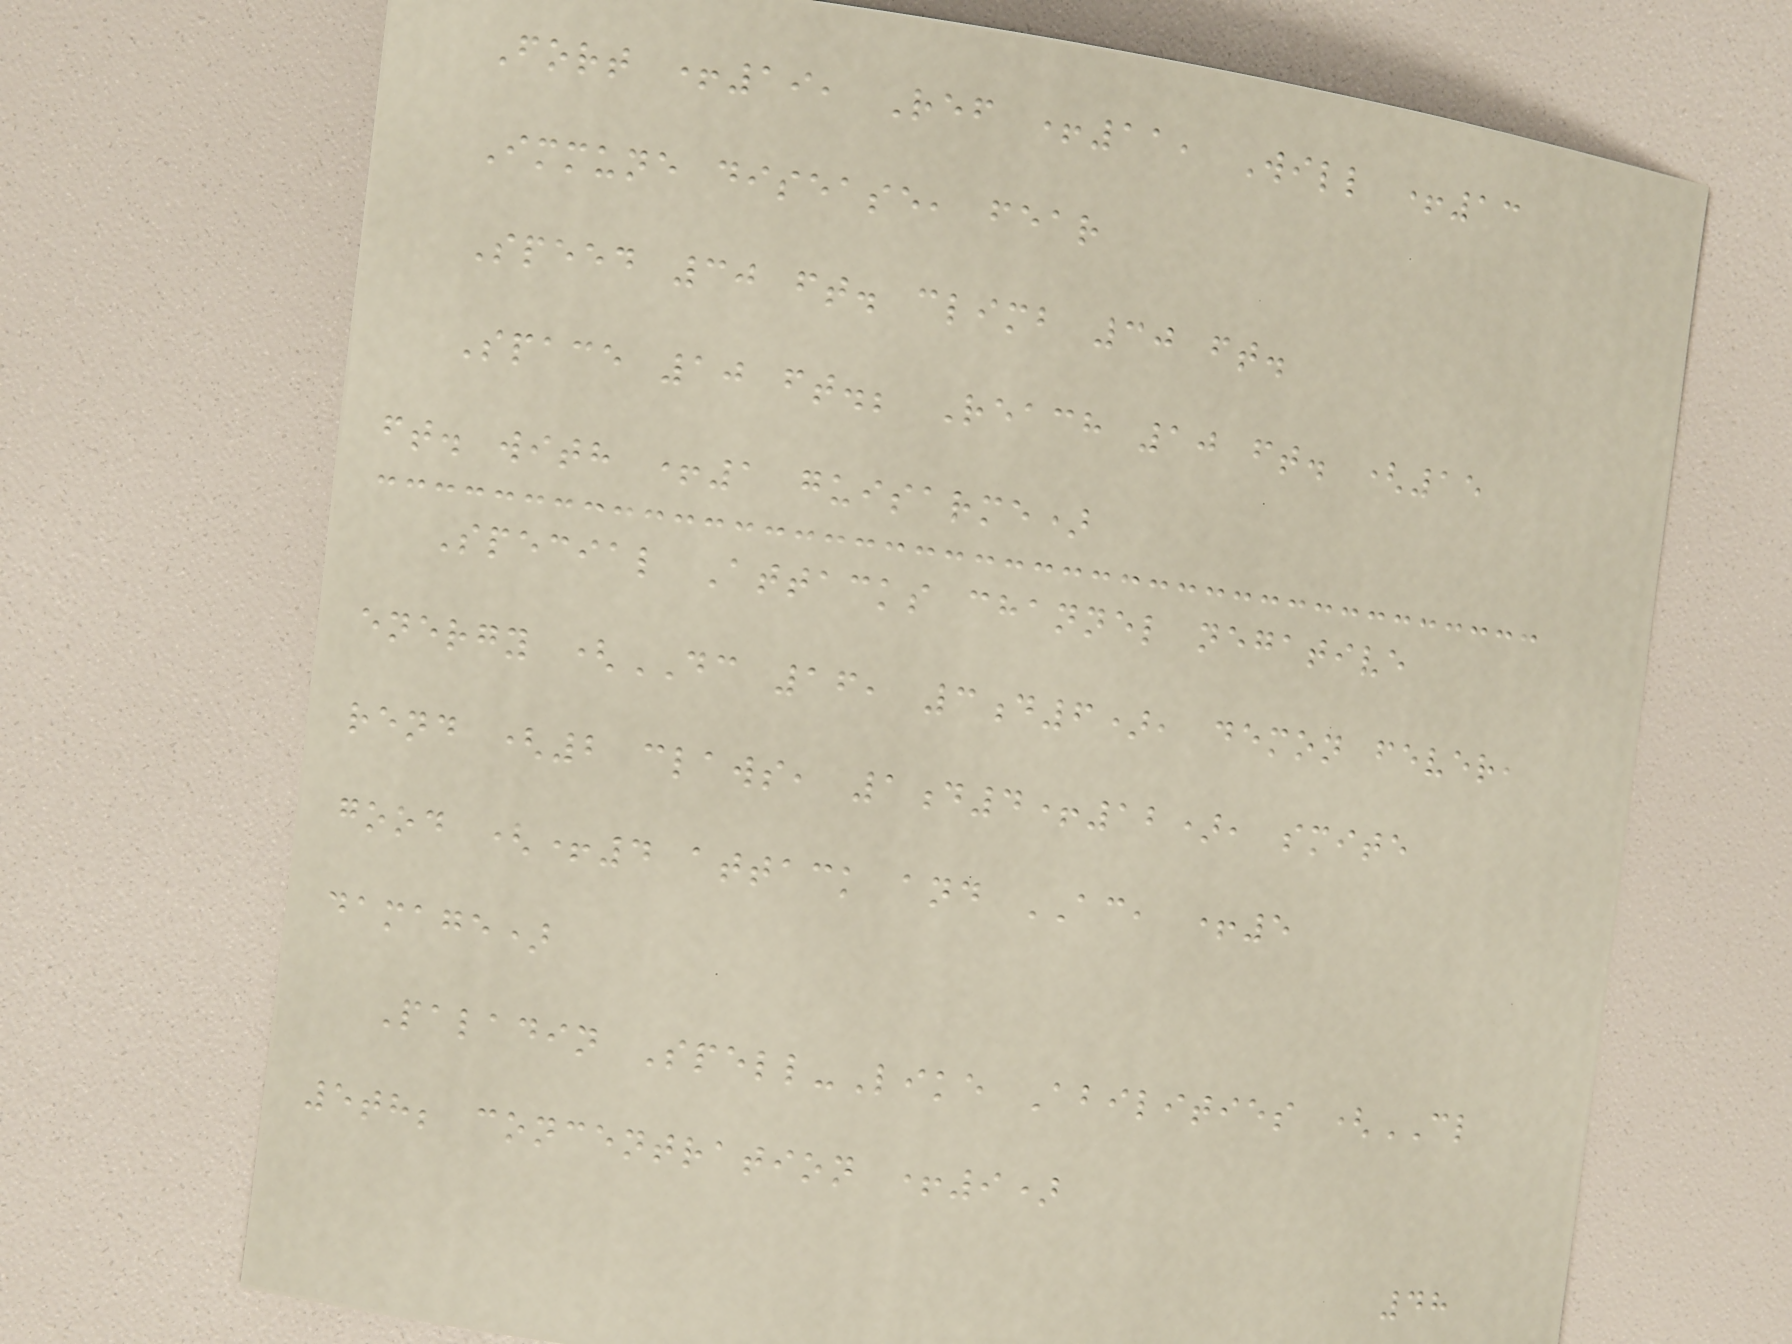Fort +19, Ref +11, Will +13
Immune disease, fear
Speed 30 ft. climb 30 ft.
Space 10 ft.; Reach 10 ft. (15
ft. with +1 guisarme)
Special Attacks channel negative
energy (DC 16, 3d6), demon fever,
rend (2 claws, 1d4+12), smite
good (+4 attack and AC, +5
damage)
Paladin Spell-Like Abilities (CL
5th; concentration +9)
48
